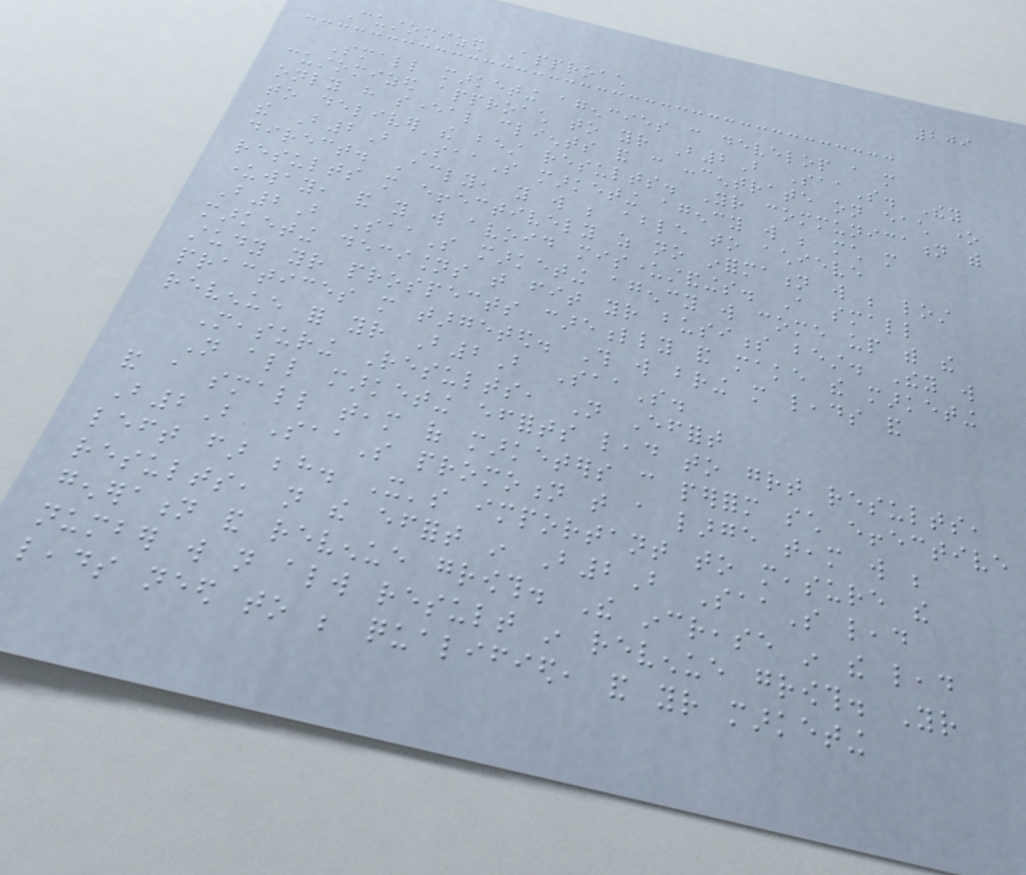209
Customized Approach
Small marketing agencies can develop a more
customized approach to your B2B SaaS. They
only have several clients and can concentrate on each one
to deliver the best results. Your communication with
the B2B SaaS marketing agency will be much more
direct. Accordingly, you will be able to achieve
results more effectively as no information will be lost
underway, and you will avoid misunderstandings. A small
B2B SaaS marketing agency will come up with the
marketing decisions that fit your business best. They will
study your prospects carefully and make the marketing
practices more targeted. This will bring more leads and
revenue for your B2B SaaS.
Measuring Results, Not Effort
Not all marketing efforts lead to great results,
and a small team of marketers can perform such effective
B2B SaaS promotion that a large team will be
left far behind. It's important to measure the
results, not the effort in B2B SaaS lead
generation and revenue growth. The increase in the lead
number will not always result in revenue growth. Your
leads need to be qualified, and your marketing
